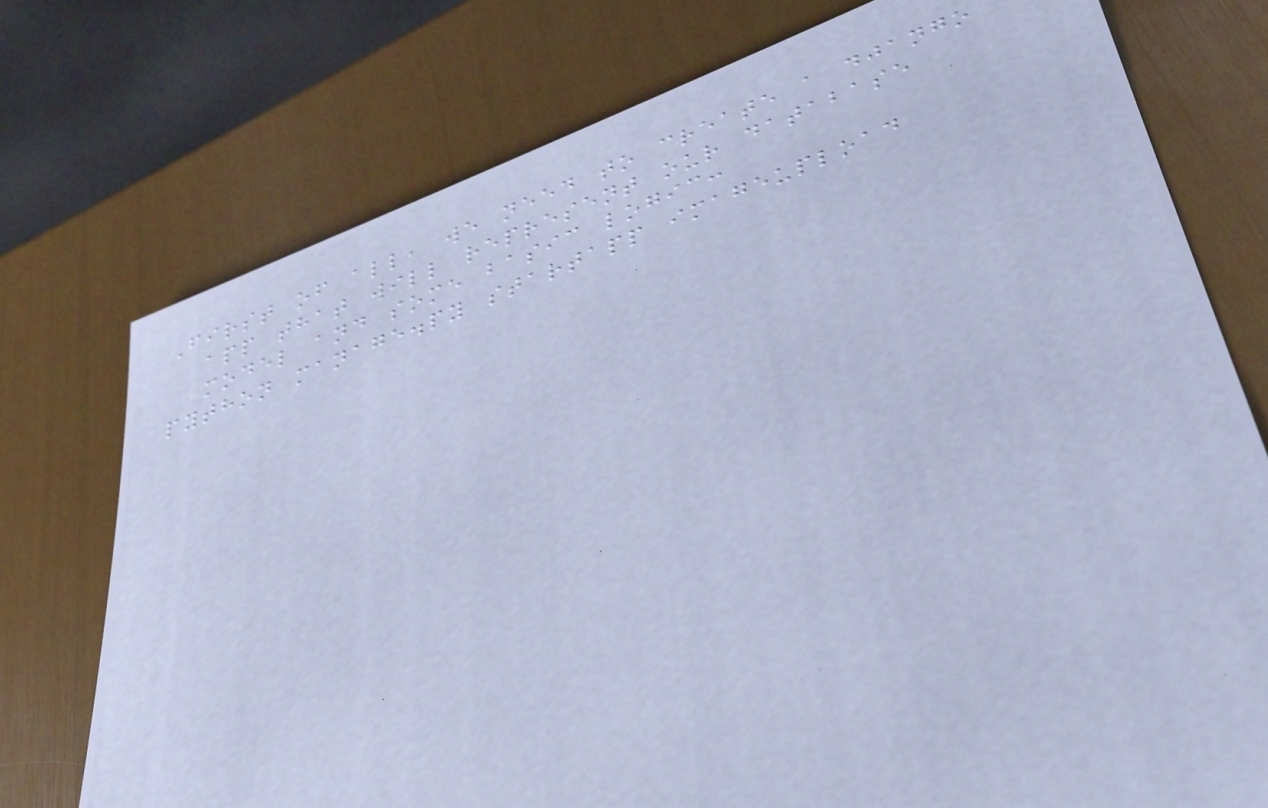First of all, we need to create a django
app that will represent our database
model and some basic logic:
python manage.py startapp imageupload
